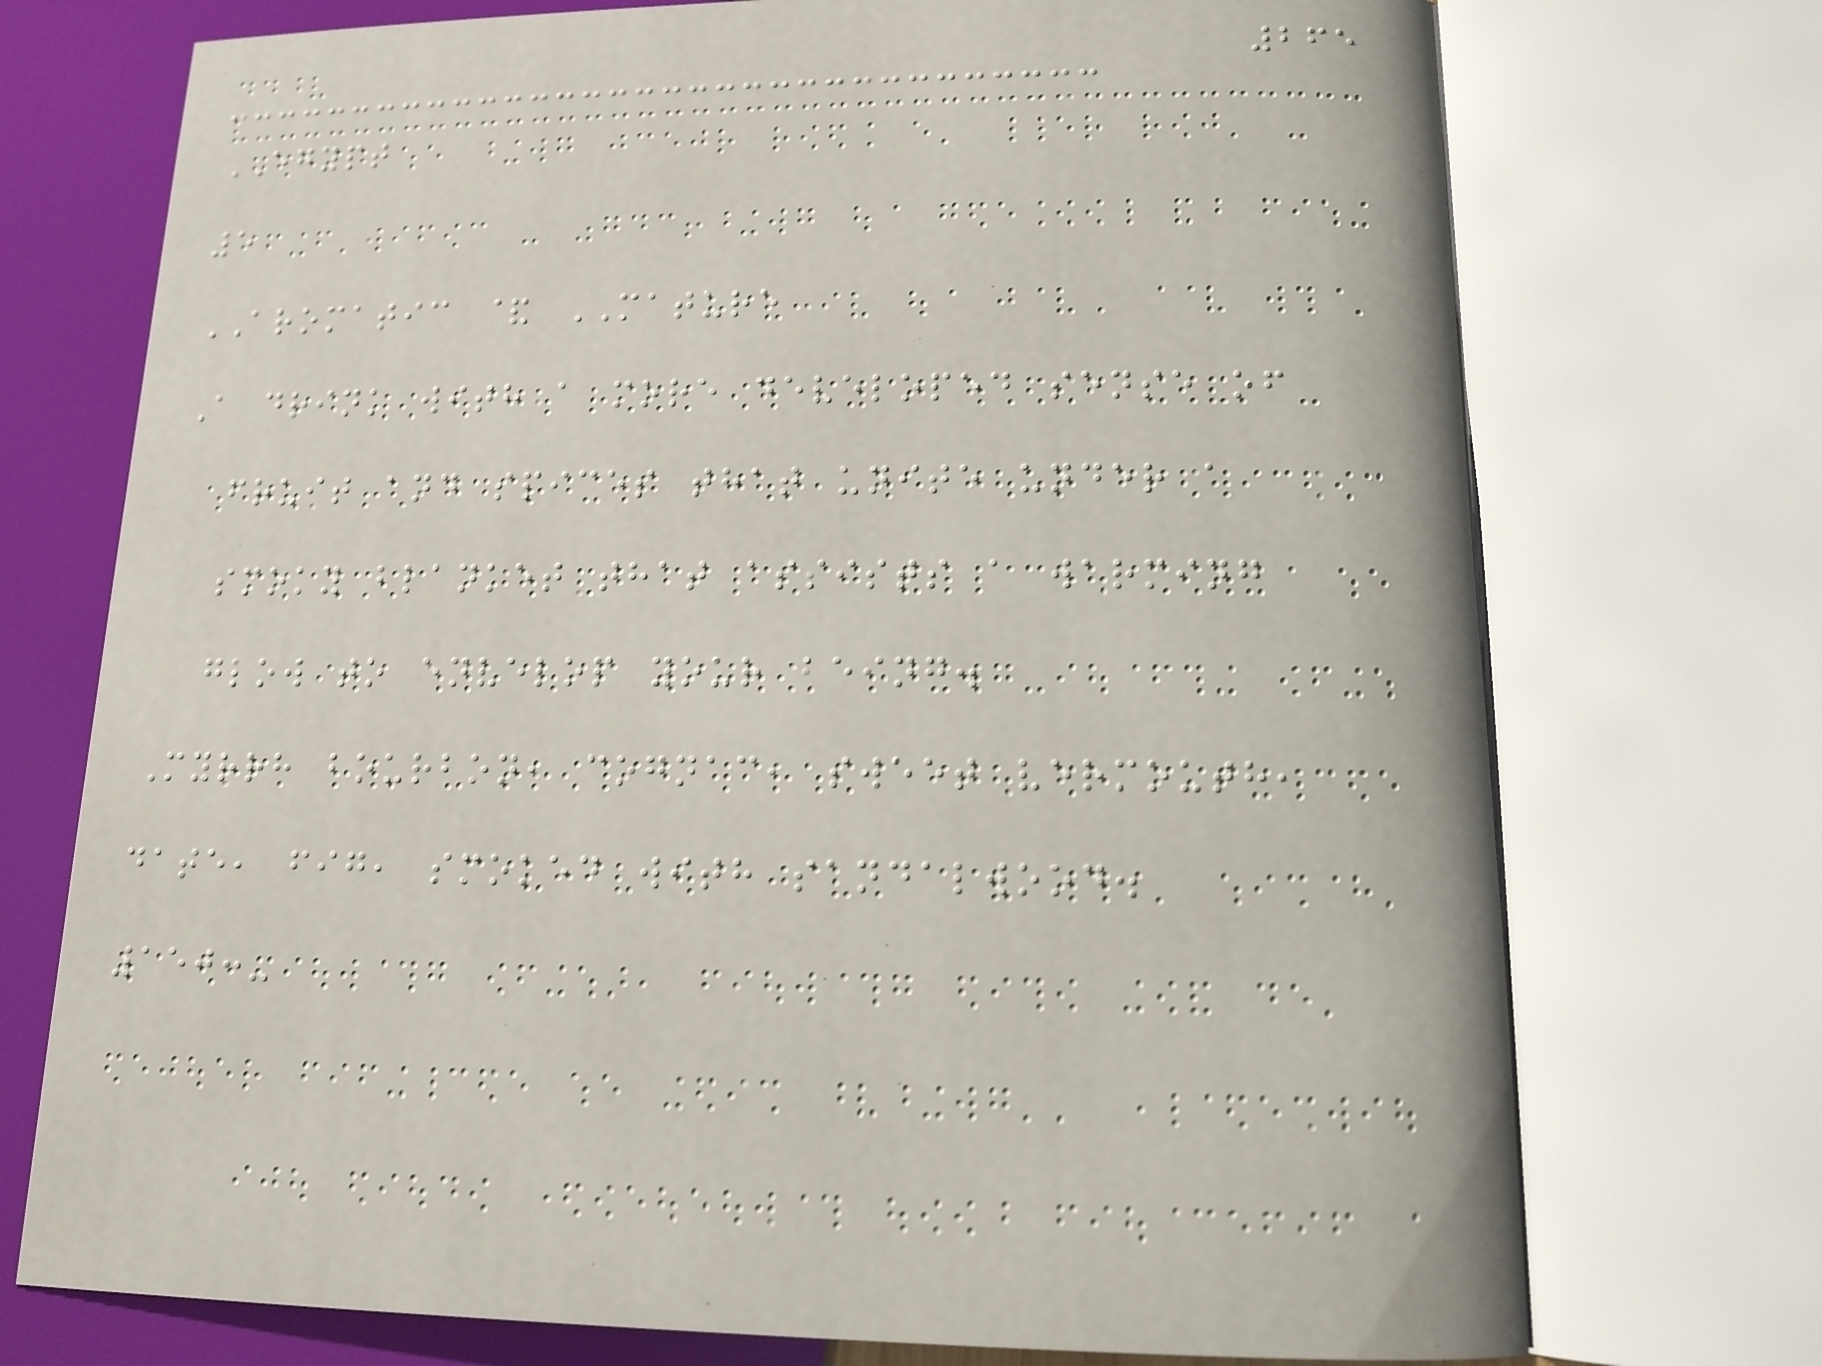265
EGYPT
5
AROMATIC & MATURE
A drink with a more developed sense of
fruit and spices that unite under a
smoky blanket that assists a warming
glow to envelop your being.
Myrrh bourbon, cognac, sweet vermouth,
date, fig, smoked with sandalwood.
150:-
